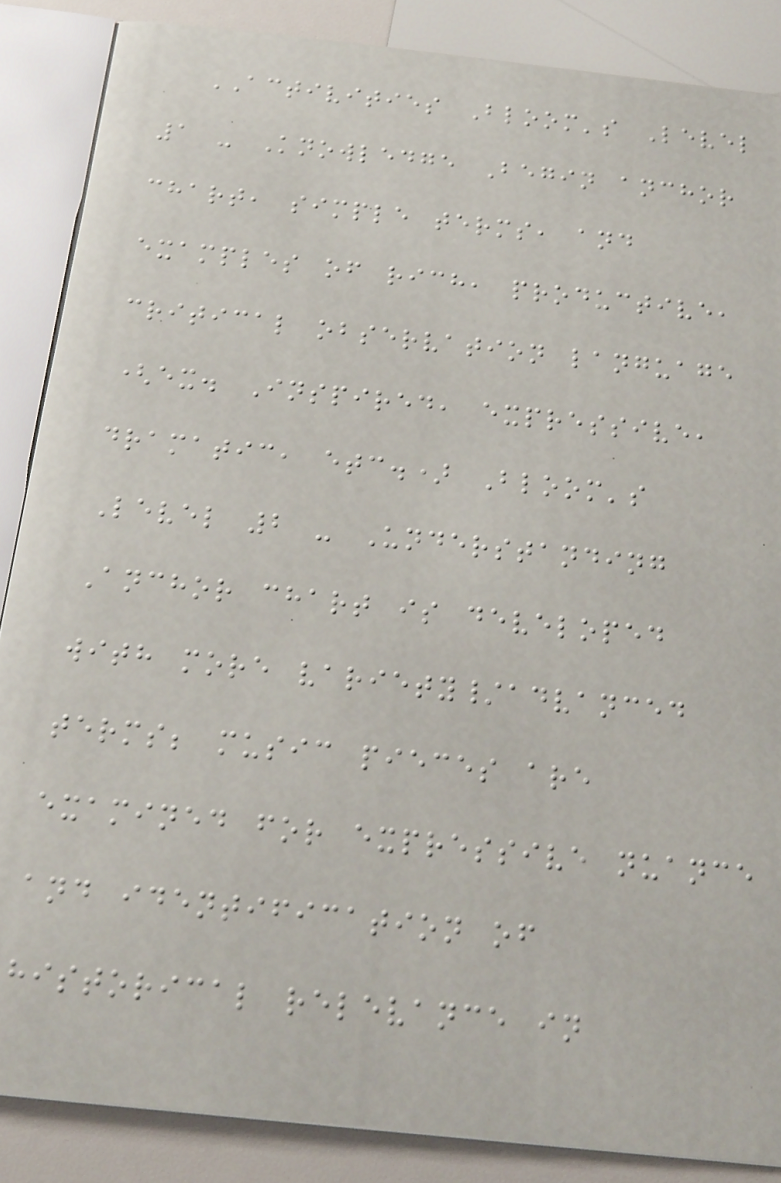ACTIVITIES Bloom's Level
1 - Knowledge Begin anchor
chart, simple terms, and
examples of rich, productive,
critical observation language
(ex. Inspired, expressive,
dramatic, etc.) Bloom's
Level 2 - Understanding
Anchor chart is developed
with more variety/advanced
terms; music pieces are
examined for expressive nuance
and identification of
historical relevance in
